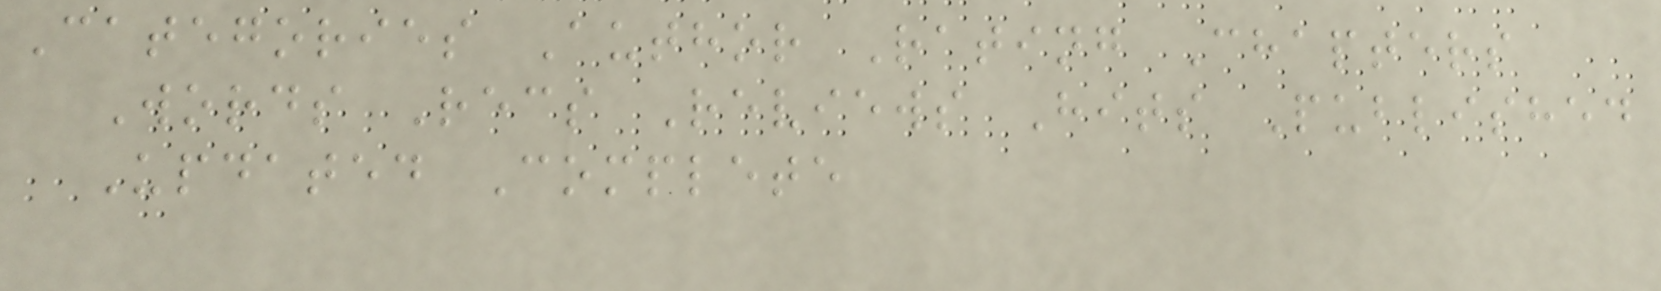Categories Author Rating Chapters
Words Recs Reviews Hits Published
Updated Complete
